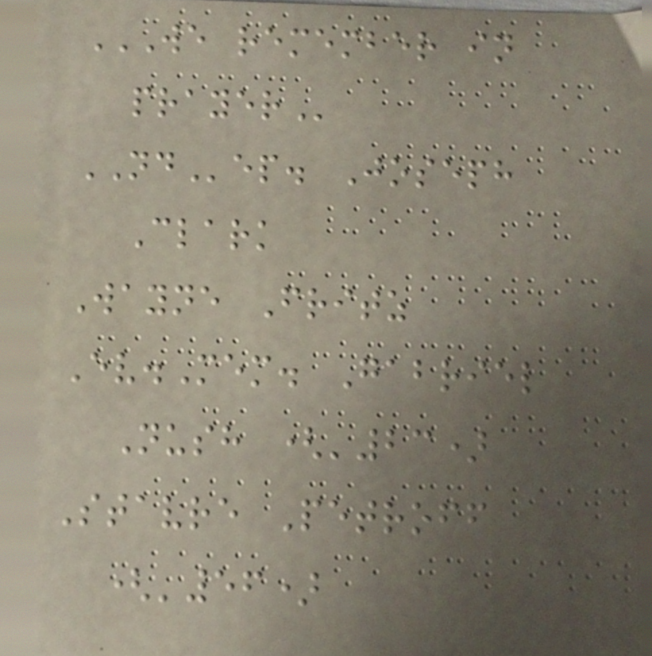WE REMEMBER IN
PRAYER
NDep. Joseph
Clark
Wayne Fritz
Ev.Mem. Gabriel
Nush ('23)
Stavre Petroff
('56)
